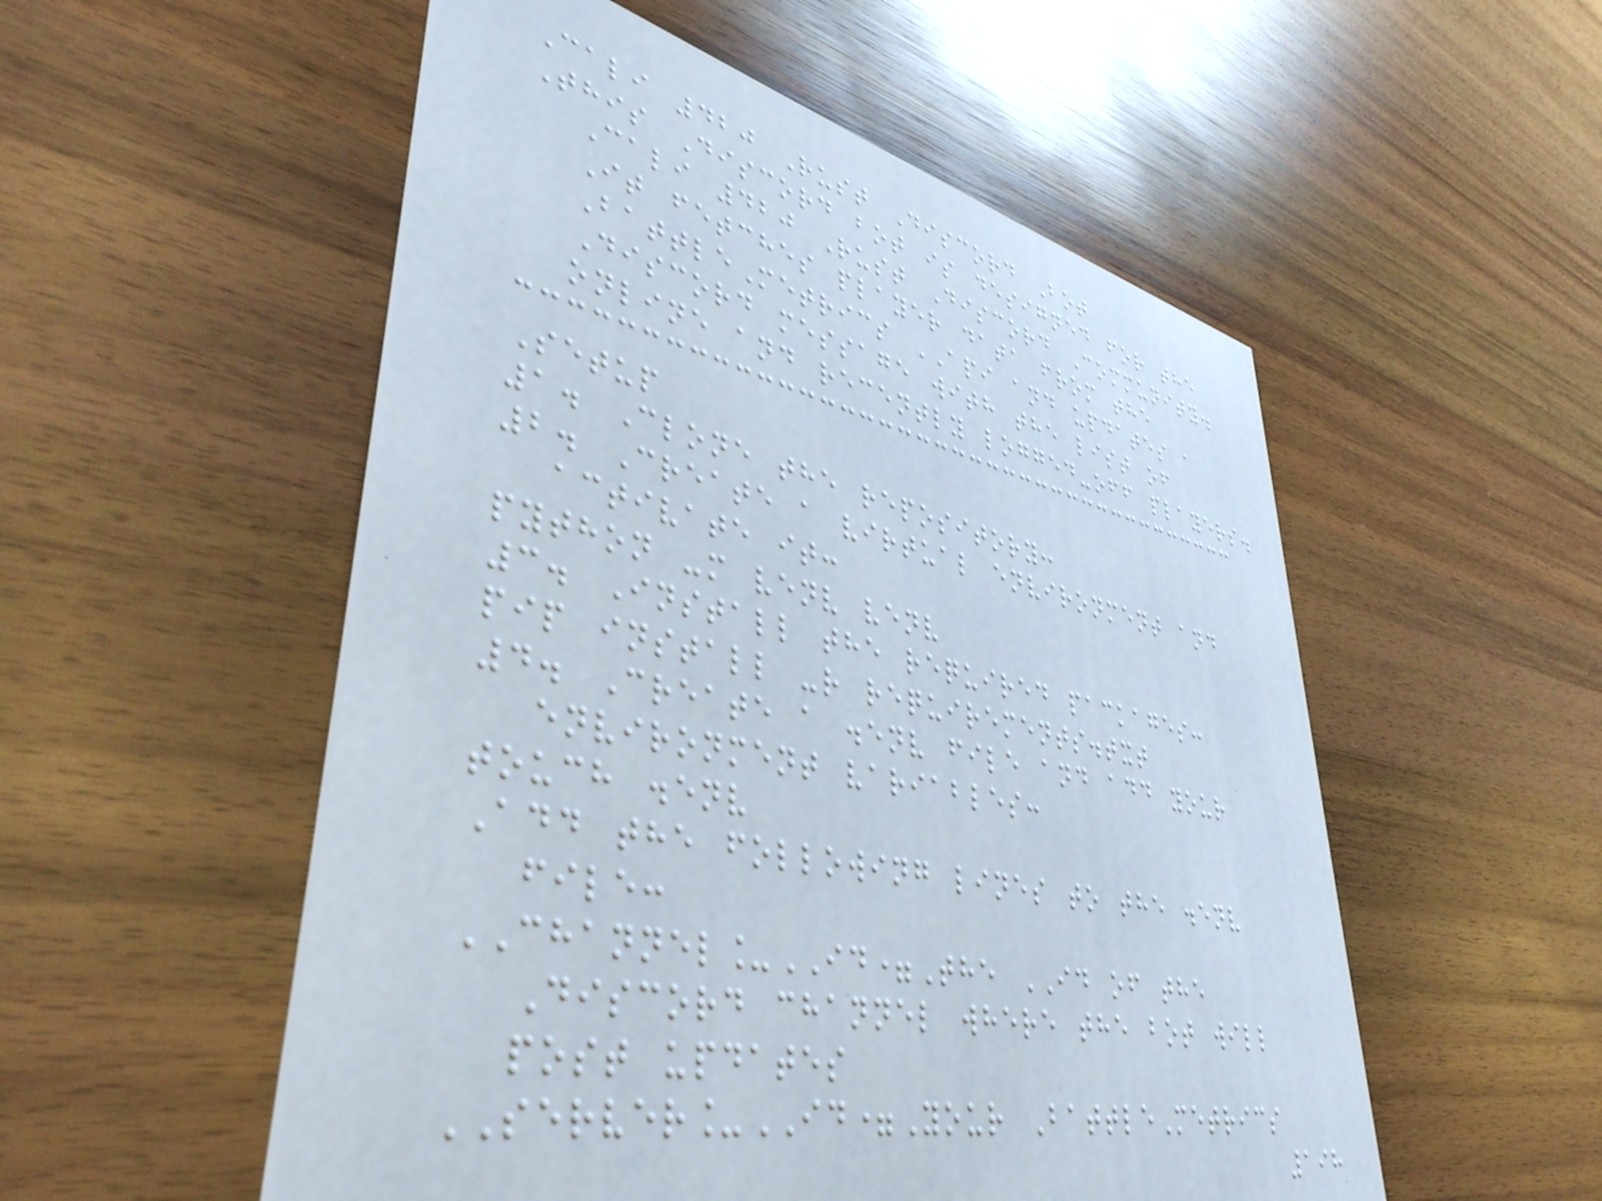Cali 420 Rust Discord Bot
This Discord bot is designed for the
Cali 420 Rust Discord Community.
It fetches player data from the
BattleMetrics API and updates a
Discord message with the list of
online and recently logged-off players.
Setup
1. Clone the repository:
2. Create a virtual environment and
activate it:
python -m venv venv
3. Install the required packages:
pip install -r requirements.txt
4. Create a .env file and add your
environment variables:
touch .env
Add the following lines to the .env
file:
CHANNEL_ID=The ID of the
Discord channel where the bot will
post updates
SERVER_ID=Your BattleMetrics
198
